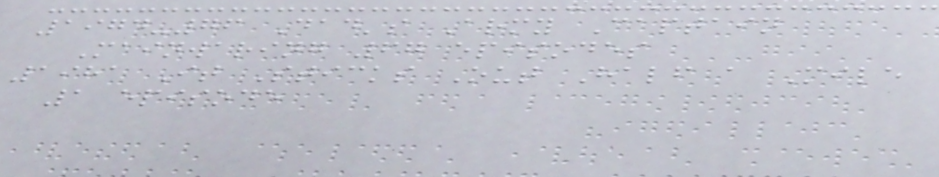1974-76 Dad's Army Captain
Mainwaring 67 episodes
1981 It Sticks Out Half a Mile
1 episode
